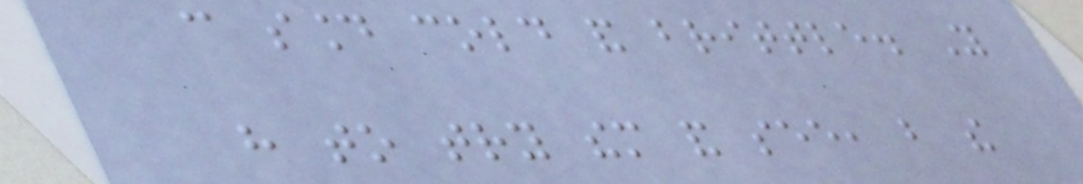can sound cold and brittle. You
have to try them and see, but the
